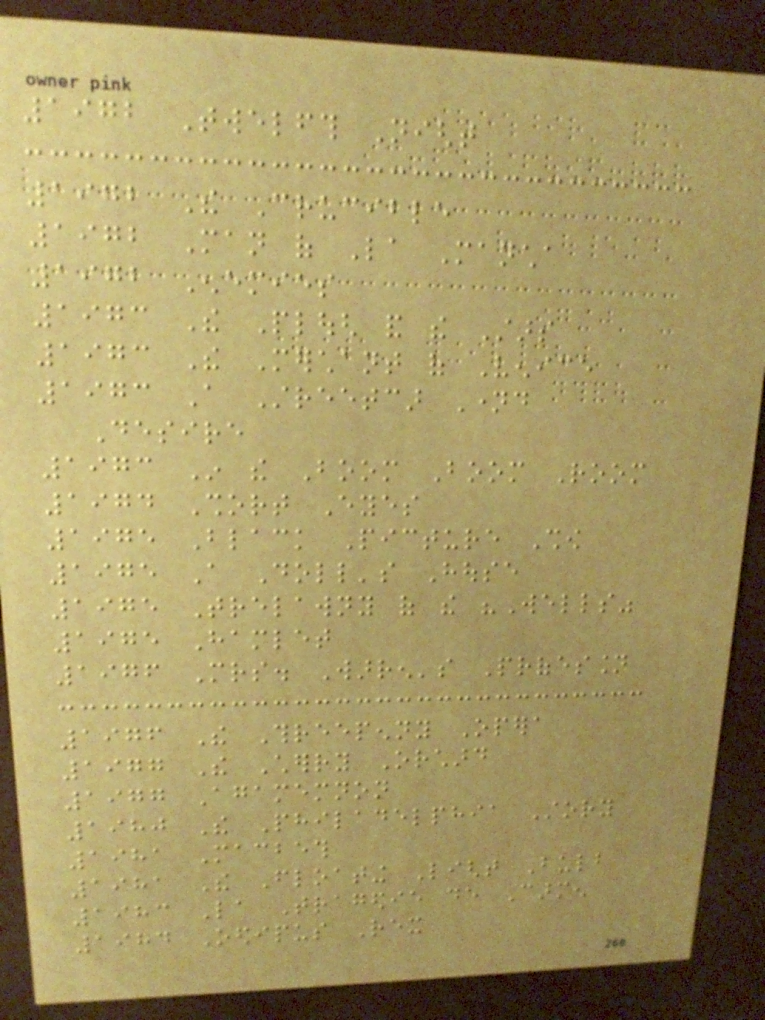1972 Twelfth Night
1972 The Crucible
1972 Man of La Mancha
1972 Enemies
1973 The Plough and the Stars
1973 The Merchant of Venice
1973 A Streetcar Named
Desire
1973 In the Boom Boom Room
1974 Short Eyes
1975 Black Picture Show
1975 A Doll's House
1975 Trelawny of the "Wells"
1975 Hamlet
1976 Mrs. Warren's Profession
1976 The Threepenny Opera
1977 The Cherry Orchard
1977 Agamemnon
1980 The Philadelphia Story
1981 Macbeth
1981 The Floating Light Bulb
1983 La Tragedie de Carmen
1984 Oedipus Rex
